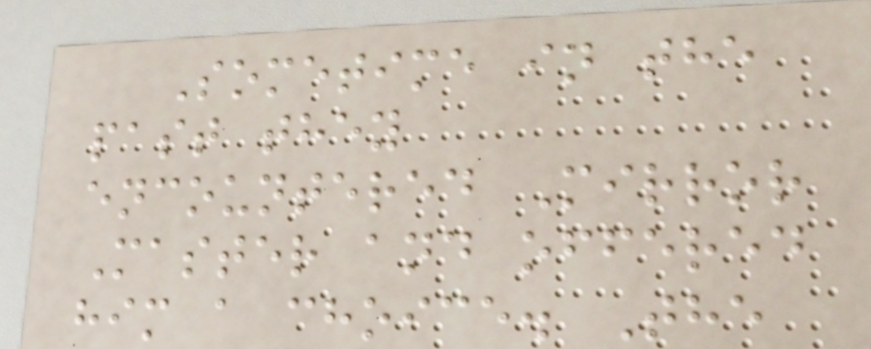Sometime in the
past they
encountered Mirror
Master and offered
him a choice. The
